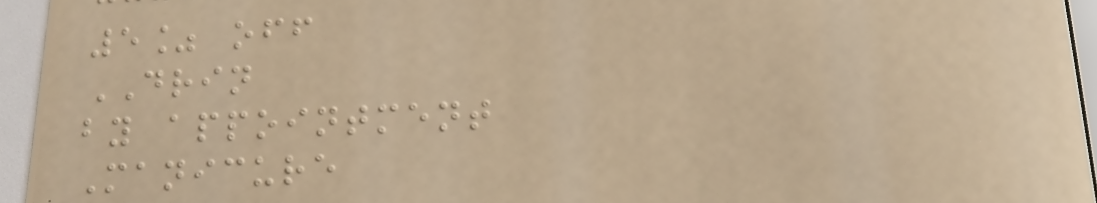5% off
DRIN
by appointment
Manicure
